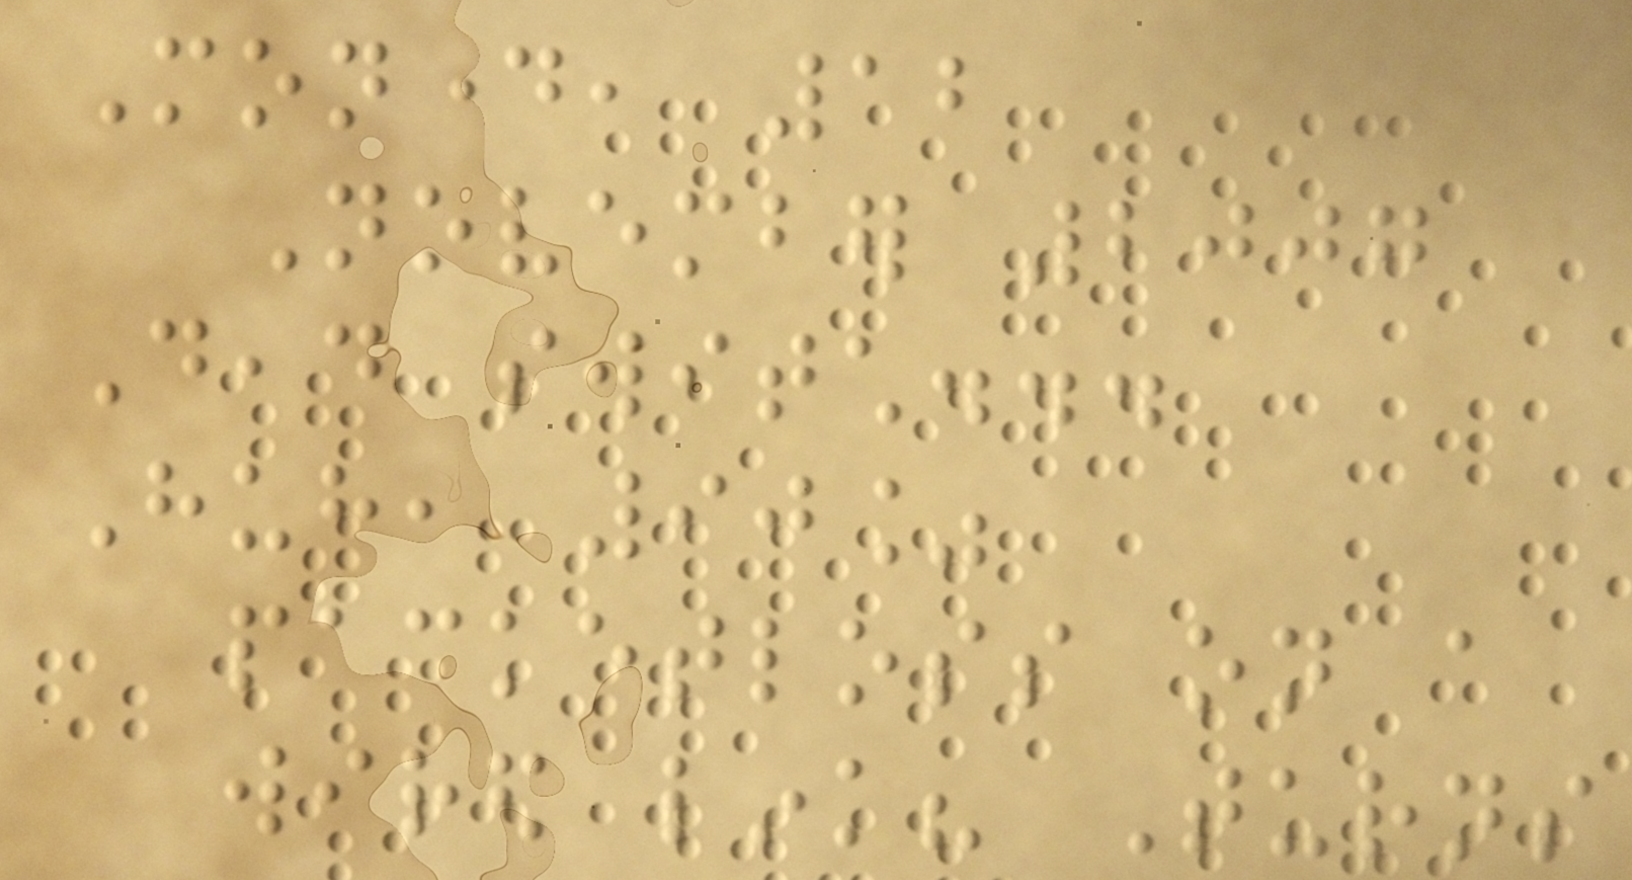Monday, 12
November 2007
Dead switch...
Huh, 90%
packetloss on a
wired link? Turns
